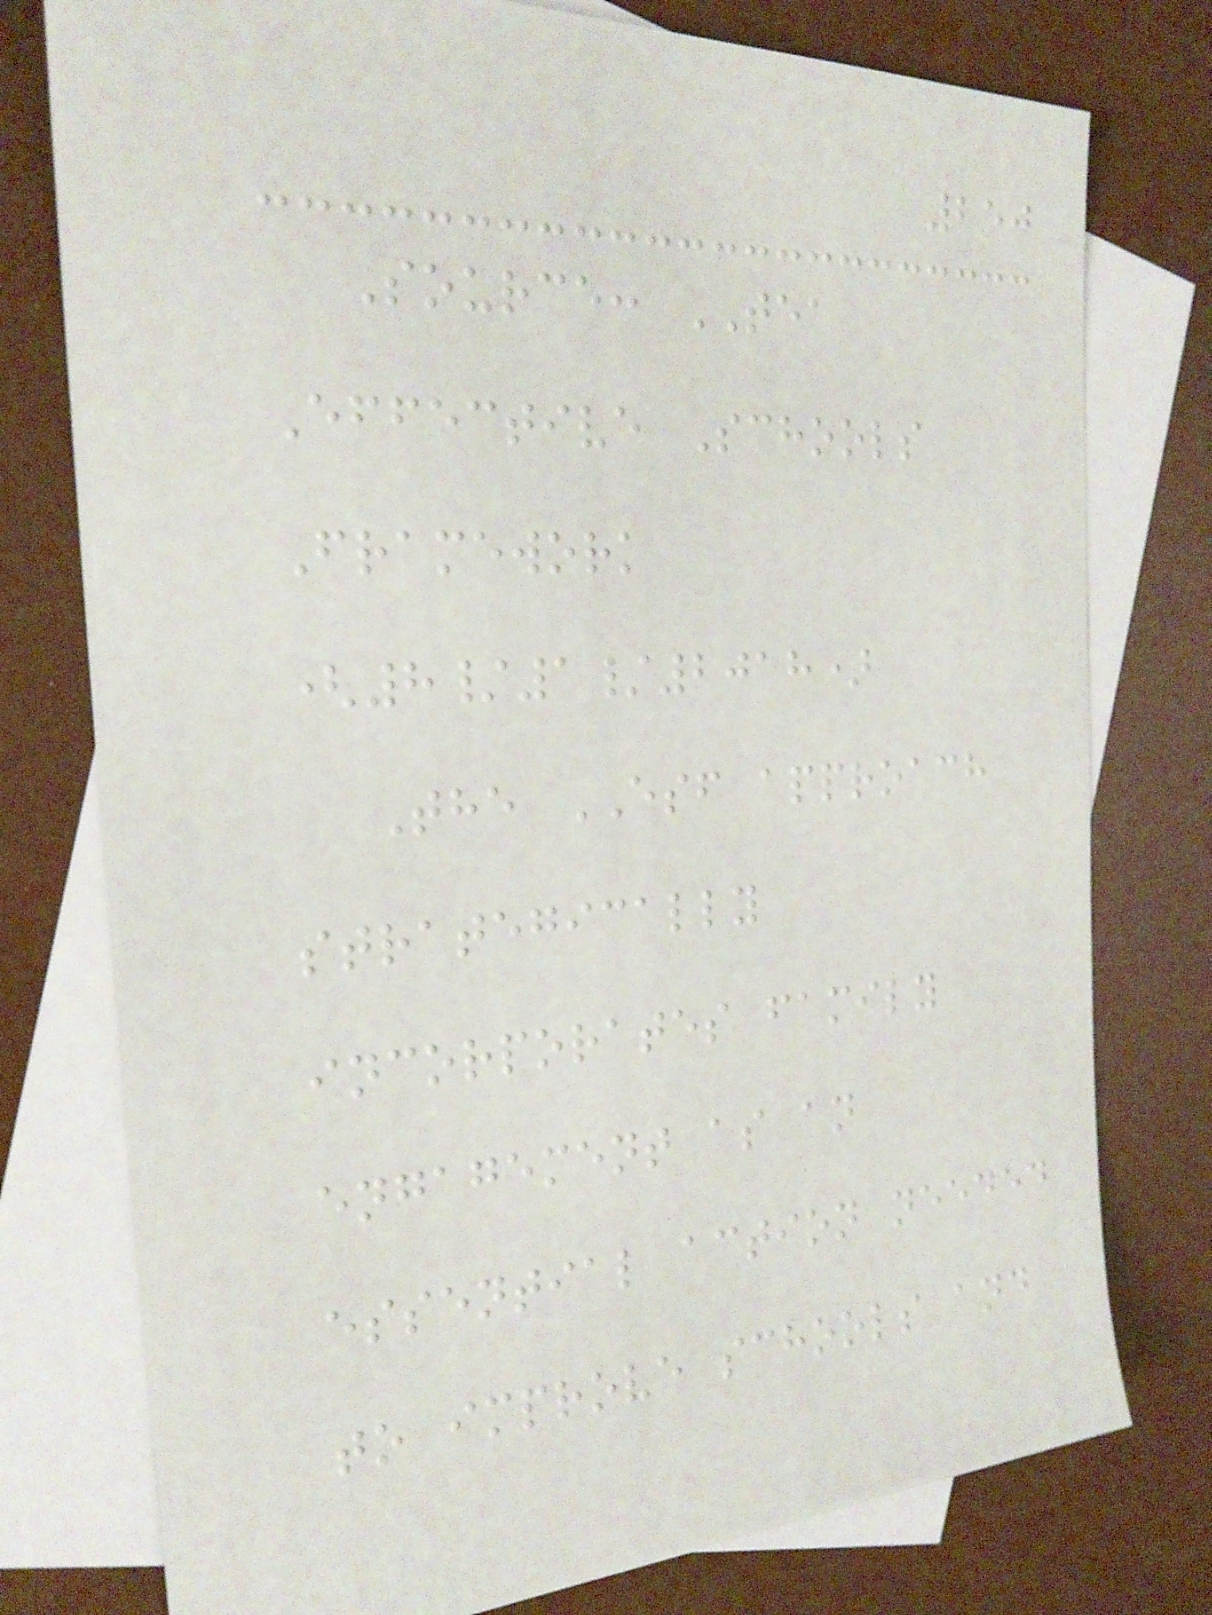250
Source: TEA
Effective Schools
Framework
(8/1/2018)
The ESF approach
strategically
incorporates family
engagement as an
essential action needed
to improve schools and
